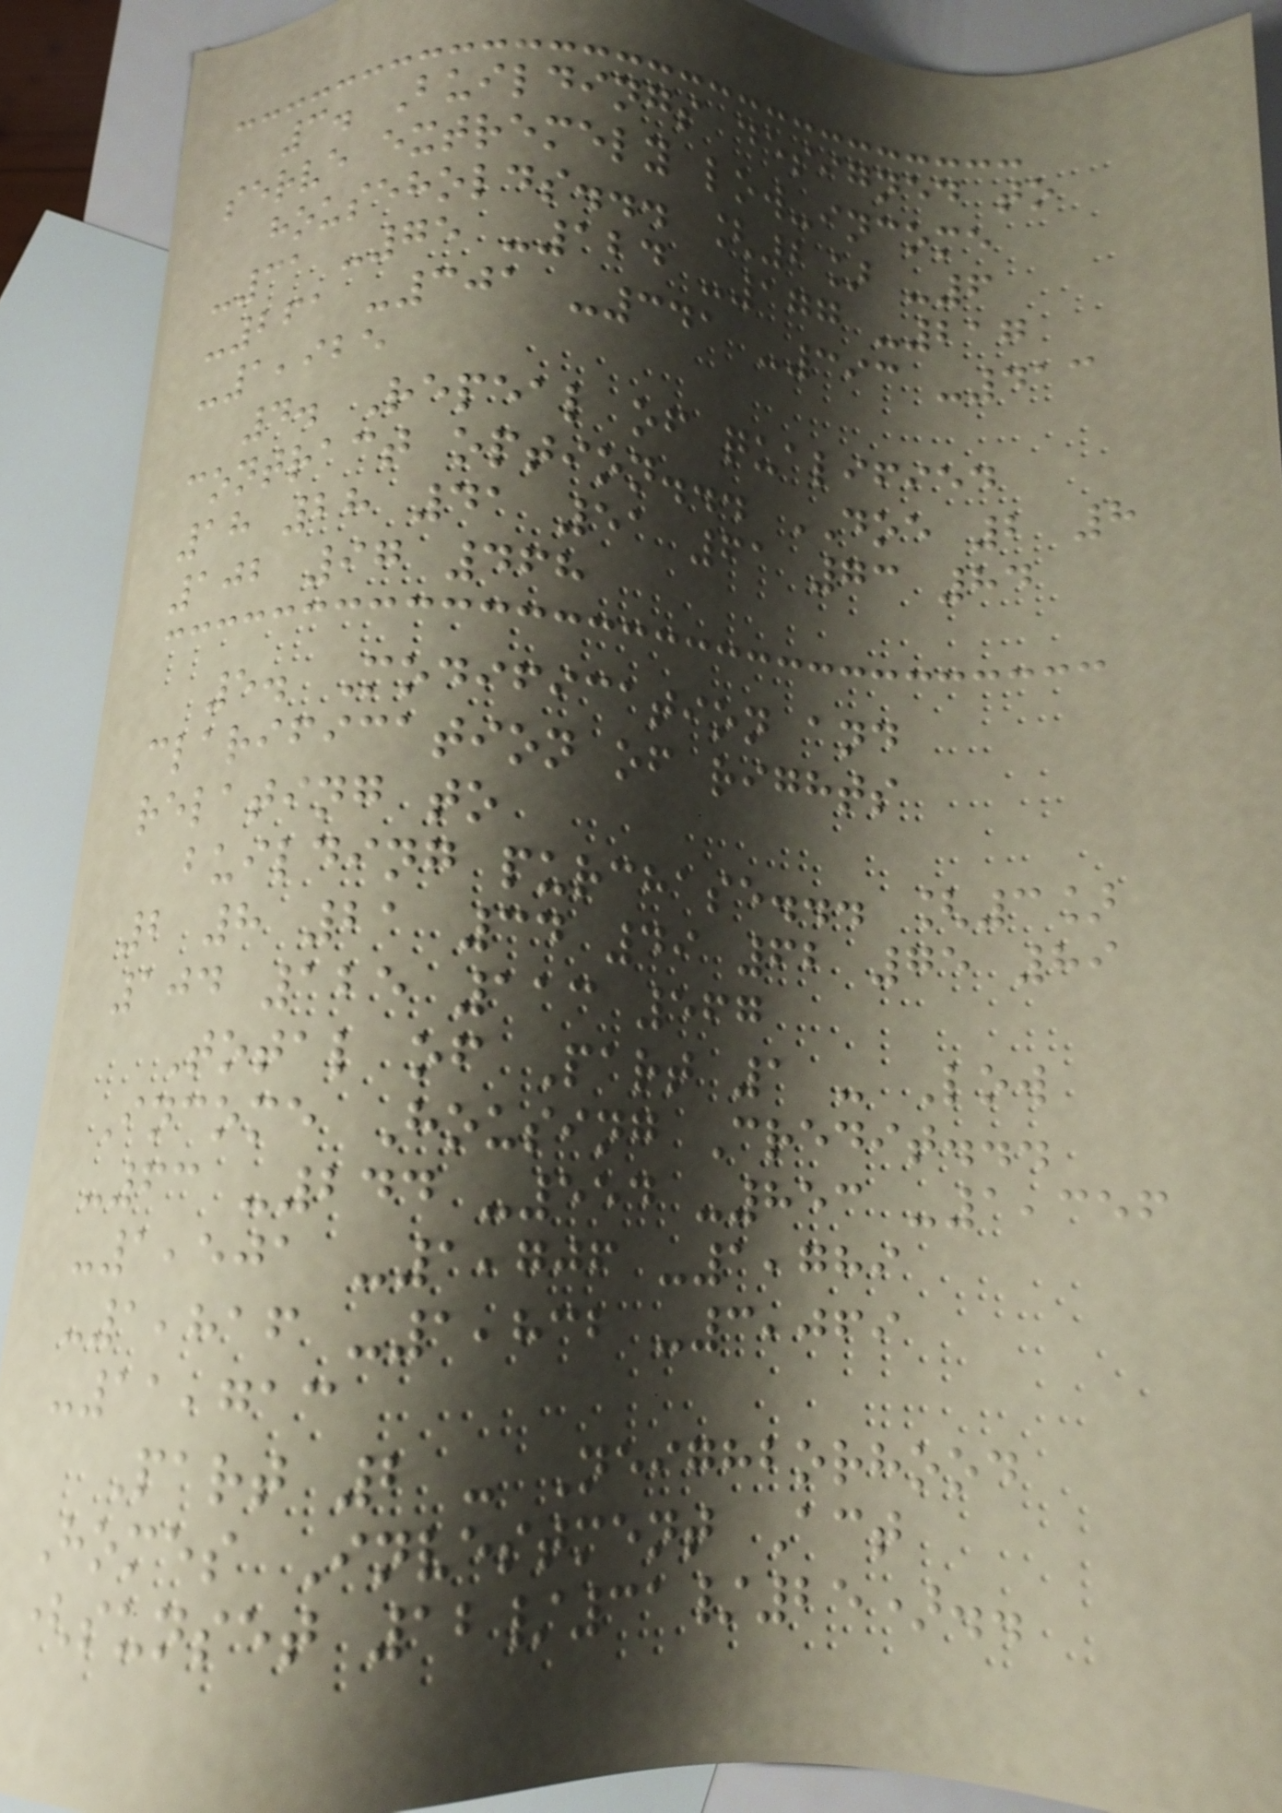3. Buildings designed to
serve extremely low-income
households... [2] -6
-31 -75 -124 -177 -217
-261 -301 -341 -393 -413
-1,925
4. Repeal of qualified
contract option... DOE 2 8
18 28 41 51 61 73 84
102 97 468
5. Modification and
clarification of rights
relating to
building purchase... [3]
2 8 21 34 49 62 75 89
104 125 113 567
Total of Part 1 - Low
Income Housing Credit...
-63 -244 -554 -853 -1,356
-1,501 -1,706 -1,789
-1,816 -1,832 -3,069
-11,713
Part 2 - Neighborhood
Homes Investment Act
(sunset 12/31/25)..
